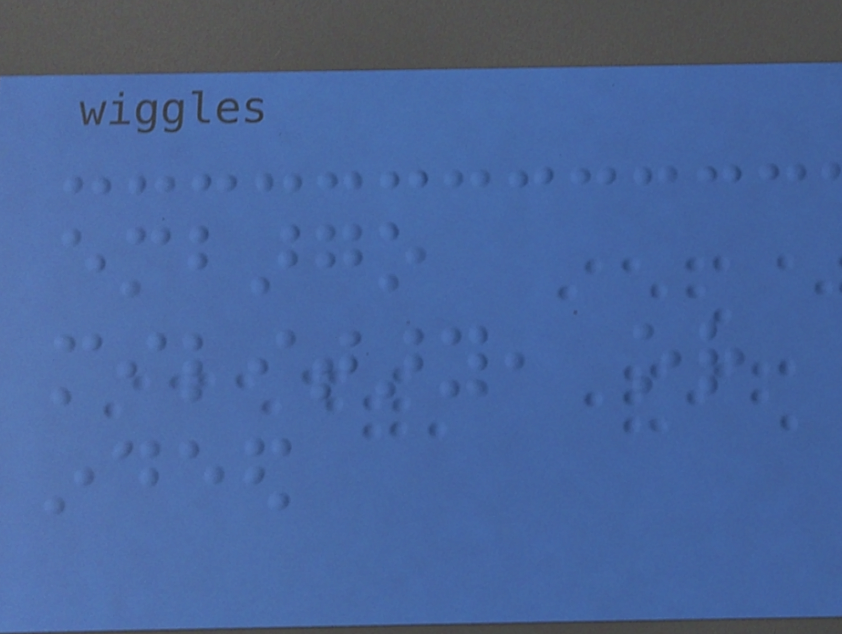embargo
military, or
indeed
